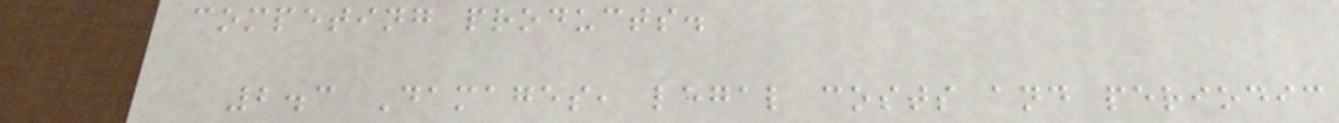competing products.
2.3 Damages, legal costs and periodic
